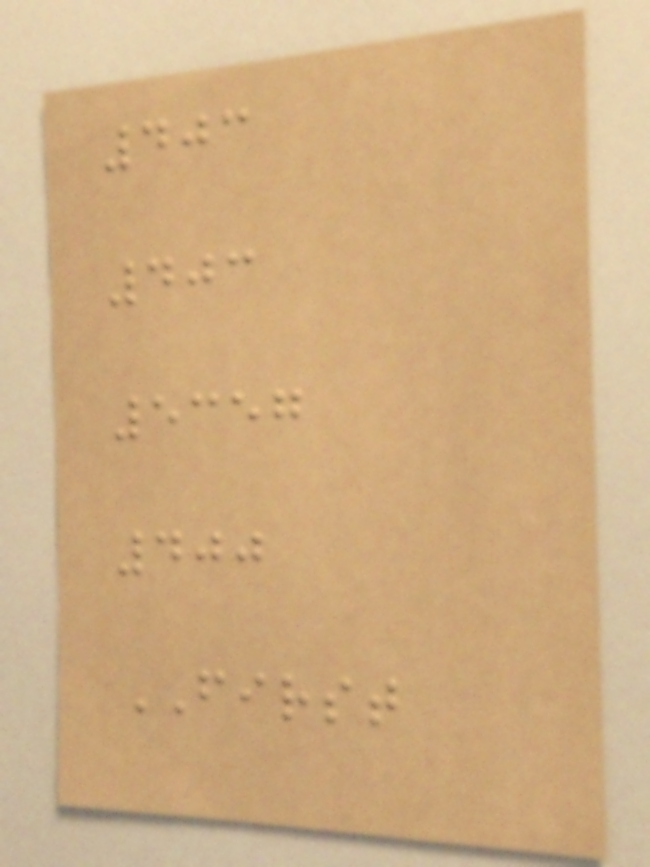403
403
5357
400
FIRST
